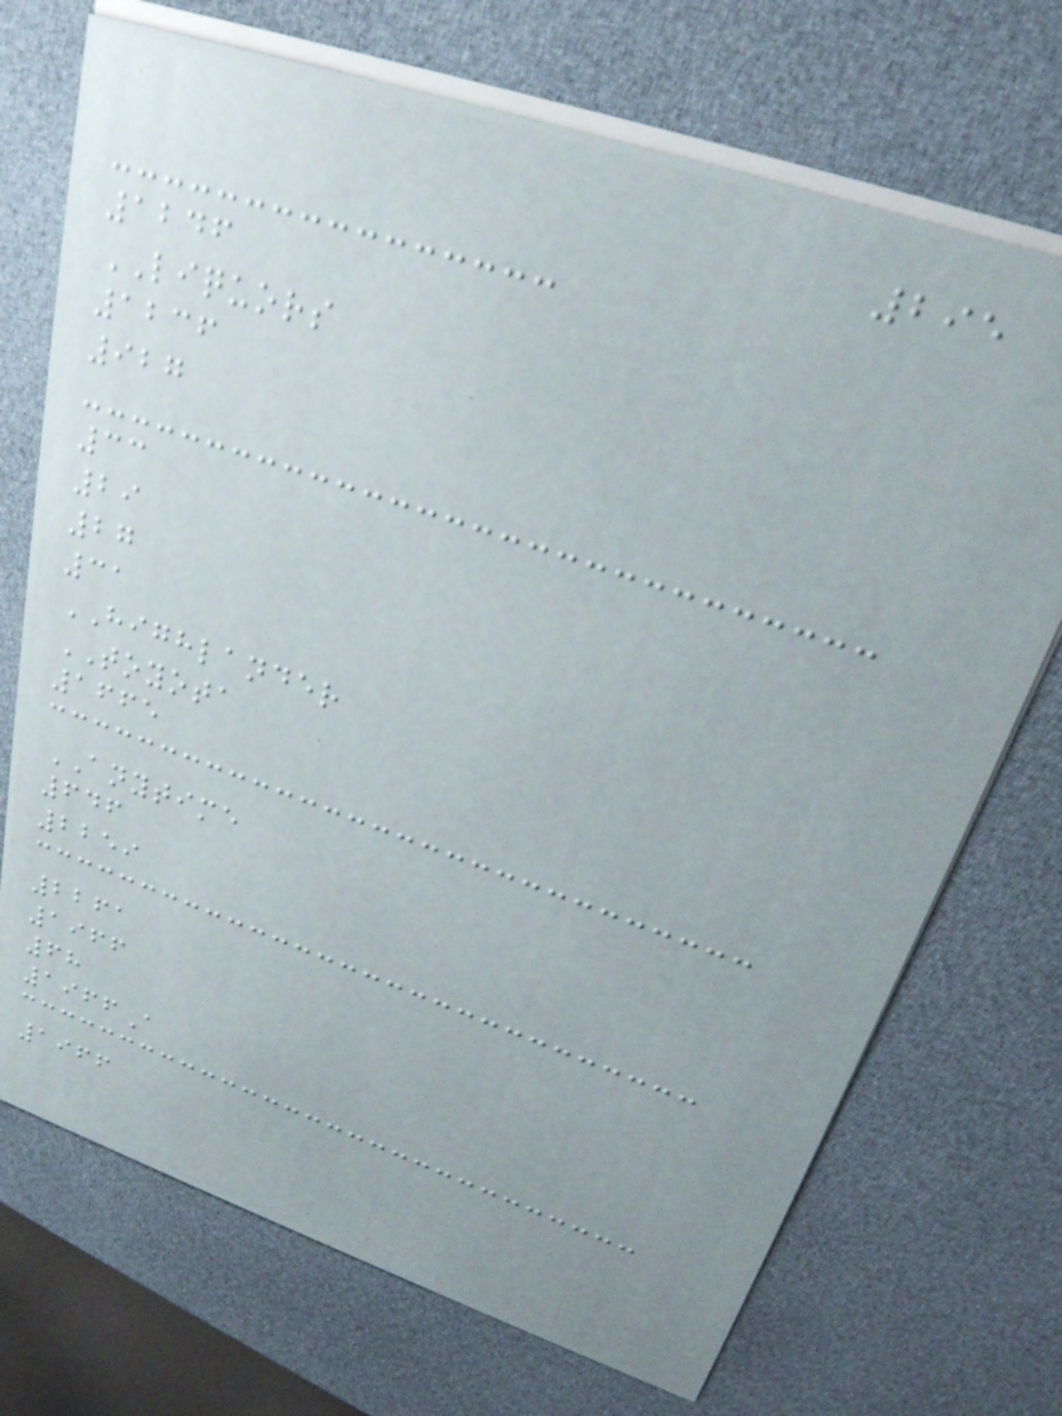295
1246
LIQUORS
1236
927
33
29
27
31
HIGHLANDER
TOYOTA
1665
ANYTIME
646
2259
2261
1966
68
1966A
1966
